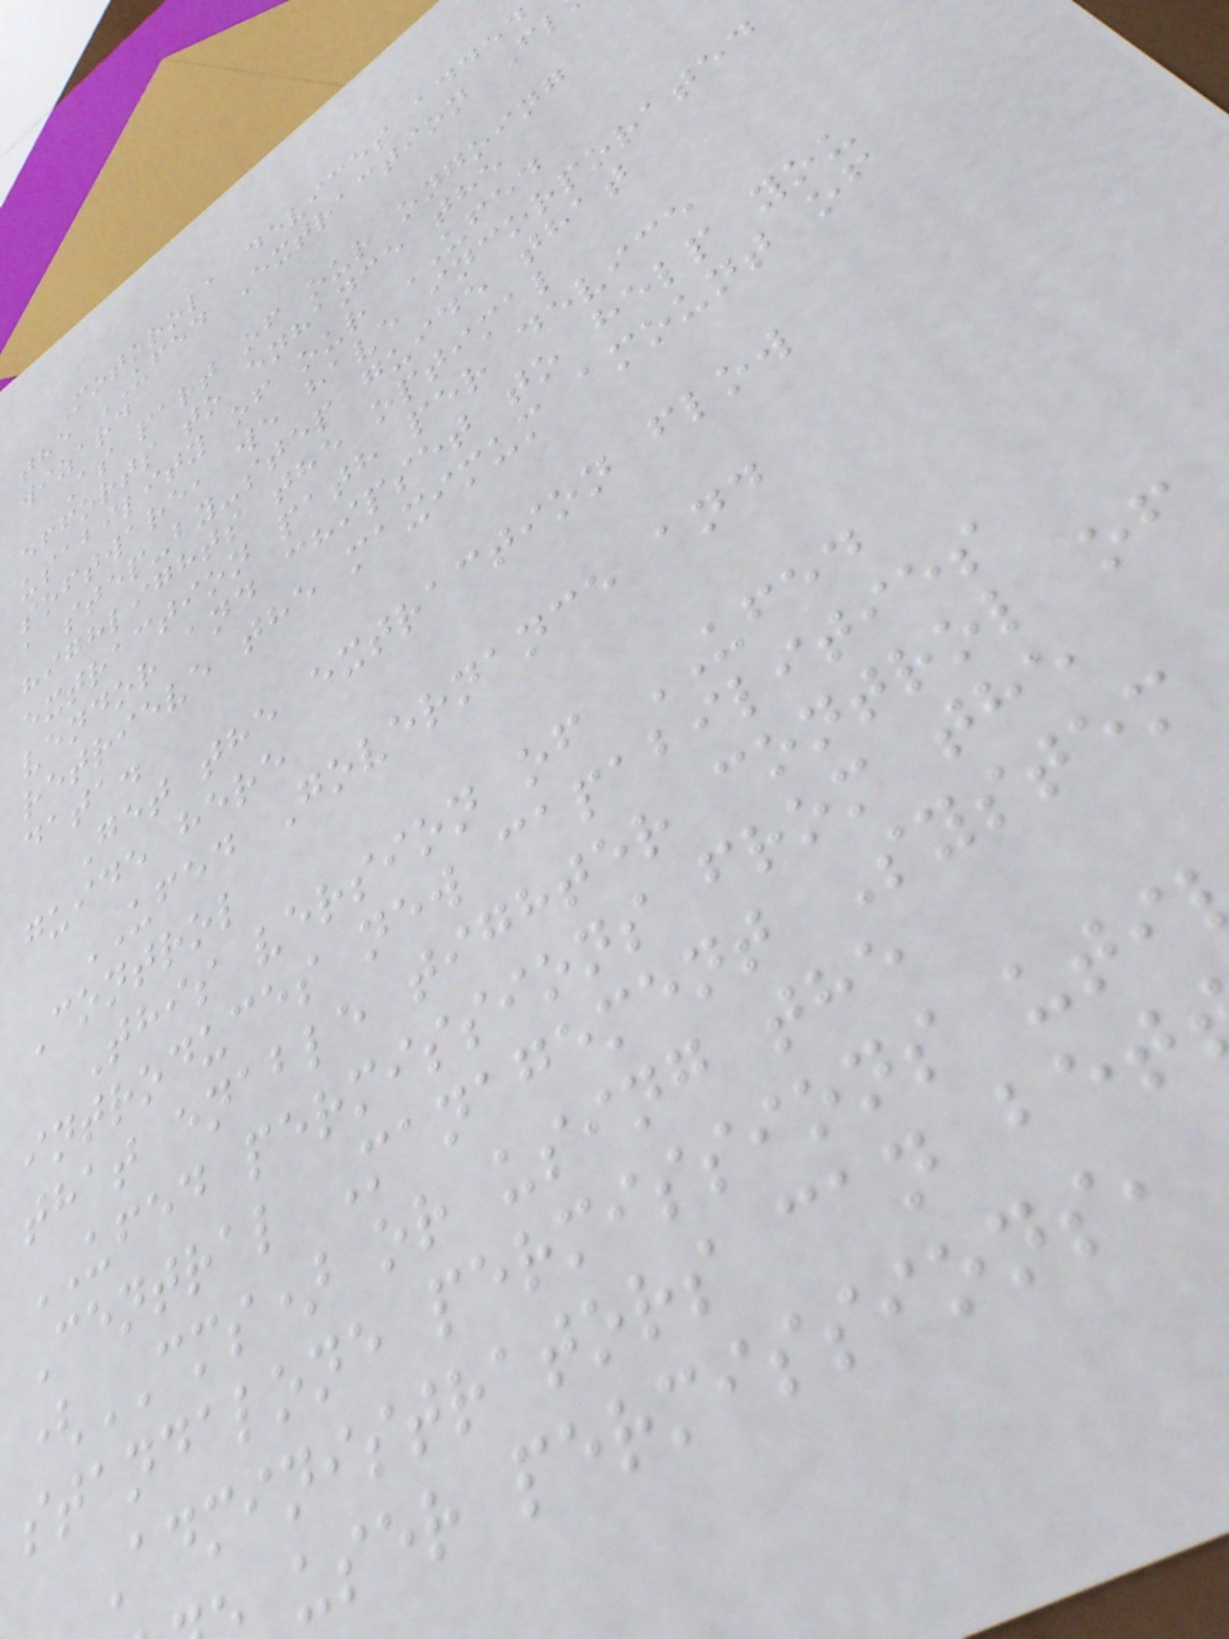Motorola devices added
the UFED Extraction Fl
wizard
As part of our ongoing
efforts to enhance the
usability of our UFED
software, we have incorporated
a step-by-step guide that
highlights the optimal
extraction path per device
vendor and chipset to help you
retrieve the maximum amount of
data.
Get the extraction flow
guide here
UFED Governance and
Control
This version of UFED
introduces new capabilities
that enable tighter control of
UFED permissions from the
Central Management System
(CMS) or using the
standalone permissions uti
Administrators can bet
user permissions,
